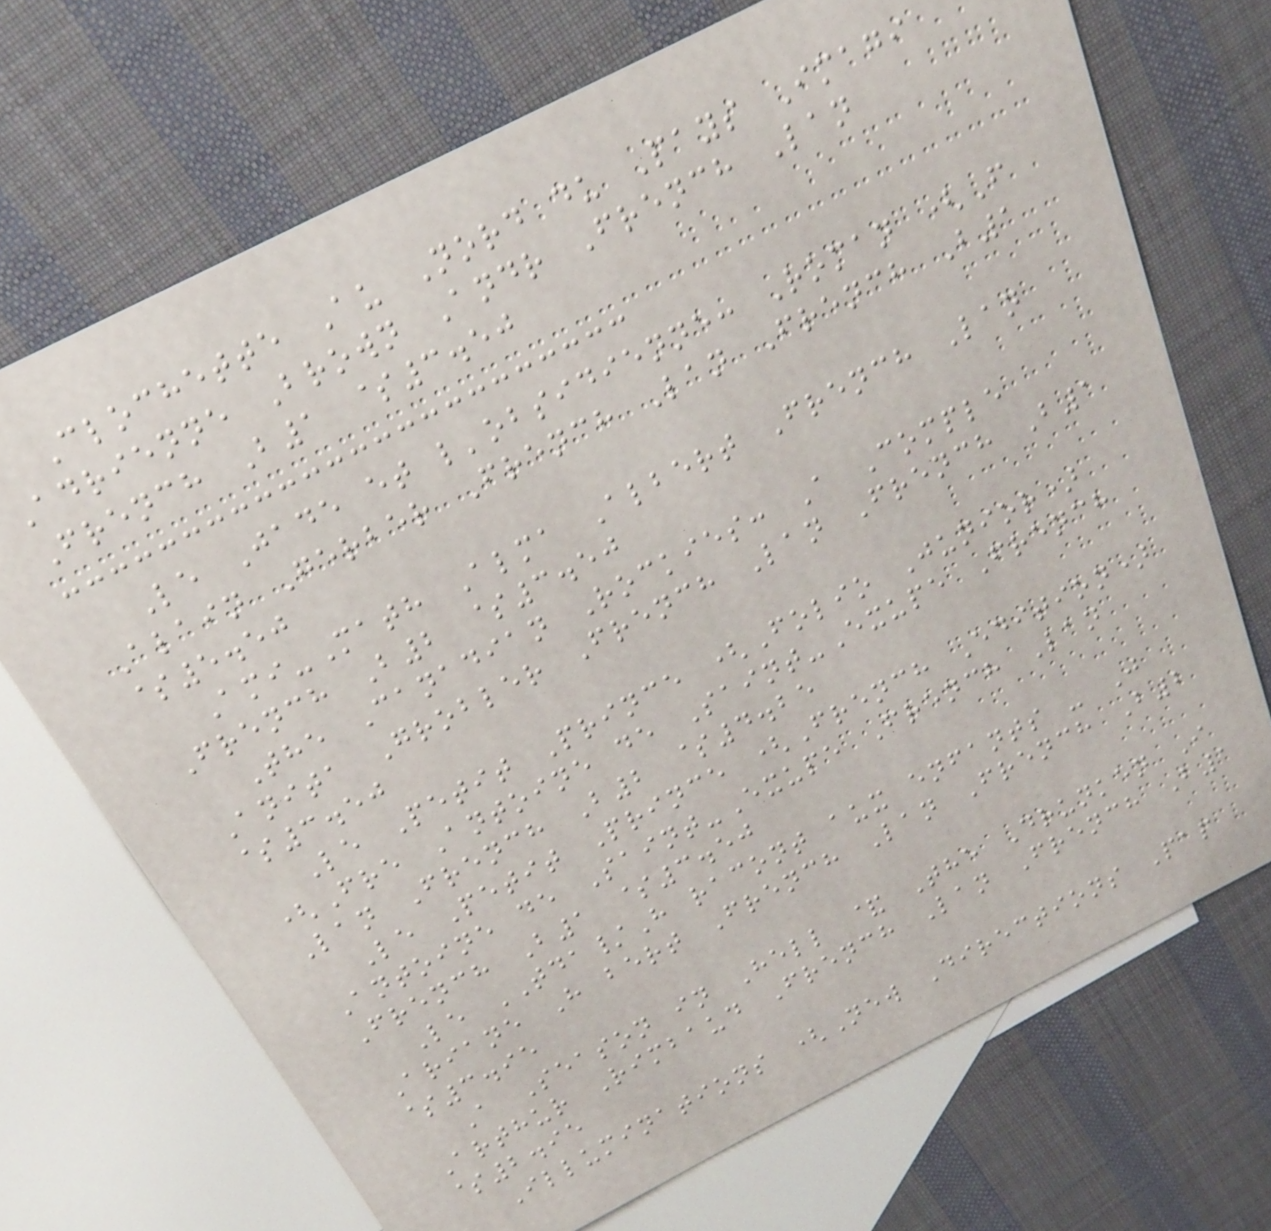Clochette Au Nord du Pays Imagi
Adrienne Brown Andr French Lan
French B1 $3.50
Le Jade et l'obsidienne: Roman (F
Alain Gerber French Lan French B1
$5.50
Ami-Math Alma Albert French Lan
French B2 $3.50
The Canadian Rockies: A Comple
Anita Grobler French Lan French B1
$3.50
Le Petit Prince (Folio Junior)
(Fre Antoine de Saint-Exupe French
Lan French B2 $4.25
Le Petit Prince (French Edition)
Antoine de Saint-Exupe French Lan
French B1 $3.50
Le TDA/H racont aux enfants - J
Ariane H bert French Lan French B2
$3.95
A Season in Hell & The Drunken I
Arthur Rimbaud French Lan French B1
$2.95
Illuminations (New Directions Pap
